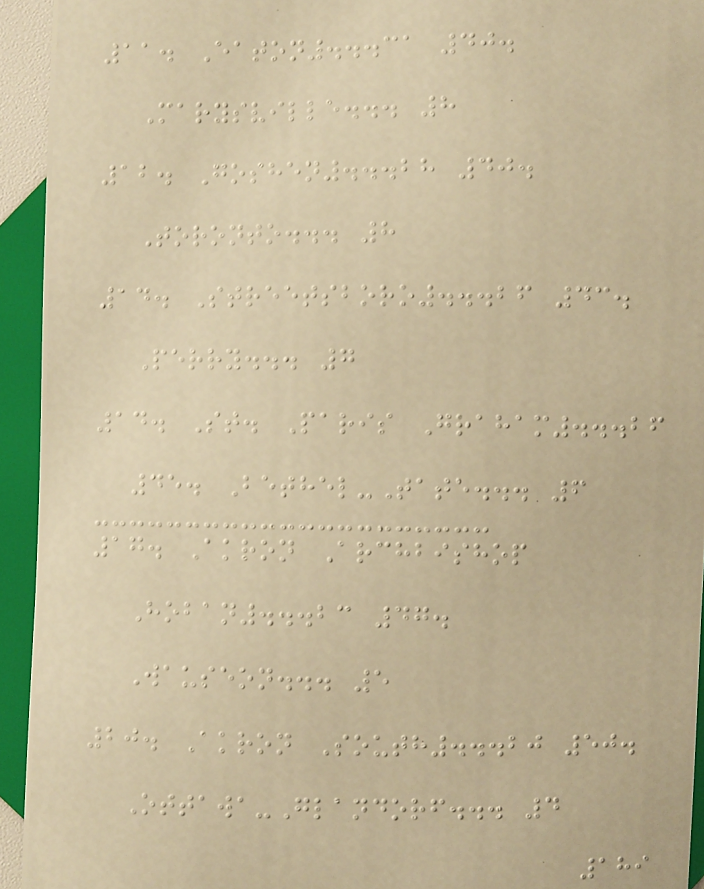11. Eaton...31 40.
Marysville... 8
12. Goshen...28 40.
Toronto... 8
14. Streetsboro...26 43.
Perry... 7
14. St. Paris Graham...26
45. Bethel-Tate... 6
17. Akron Archbishop
Hoban...23 47.
Wauseon... 5
20. Akron South...20 50.
Ottawa-Glandorf... 4
189
